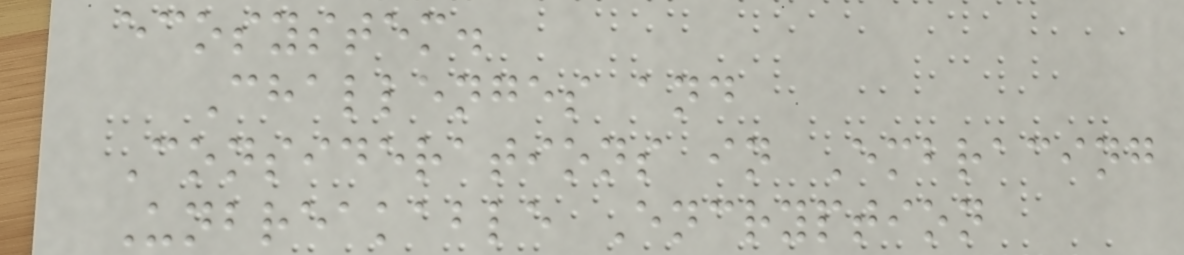ecosystem.
Challenges and
Considerations in Embracing
Unbreakable Encryption
